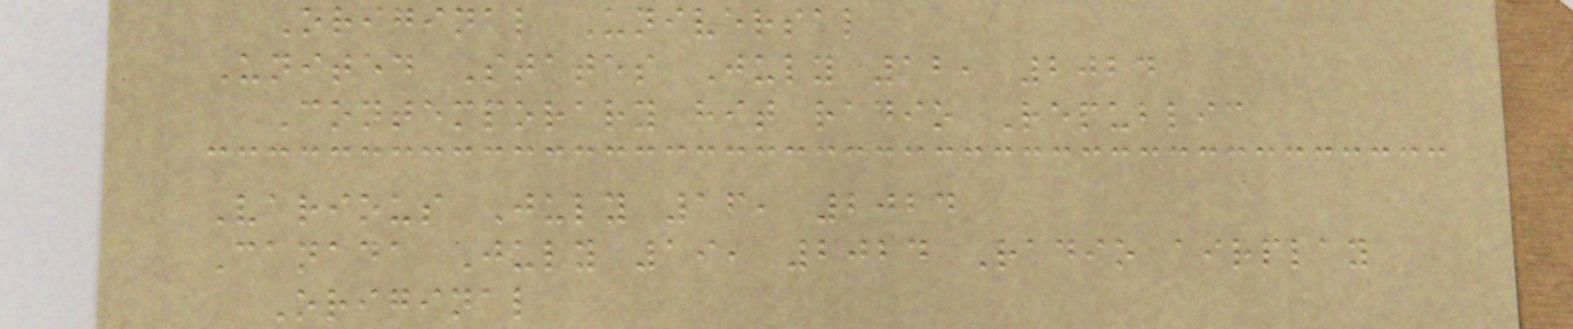Original Universal
United States July 12, 2024
Contemporary hit radio Republic
Various July 16, 2024
Canada July 19, 2024 Radio airplay
Original
